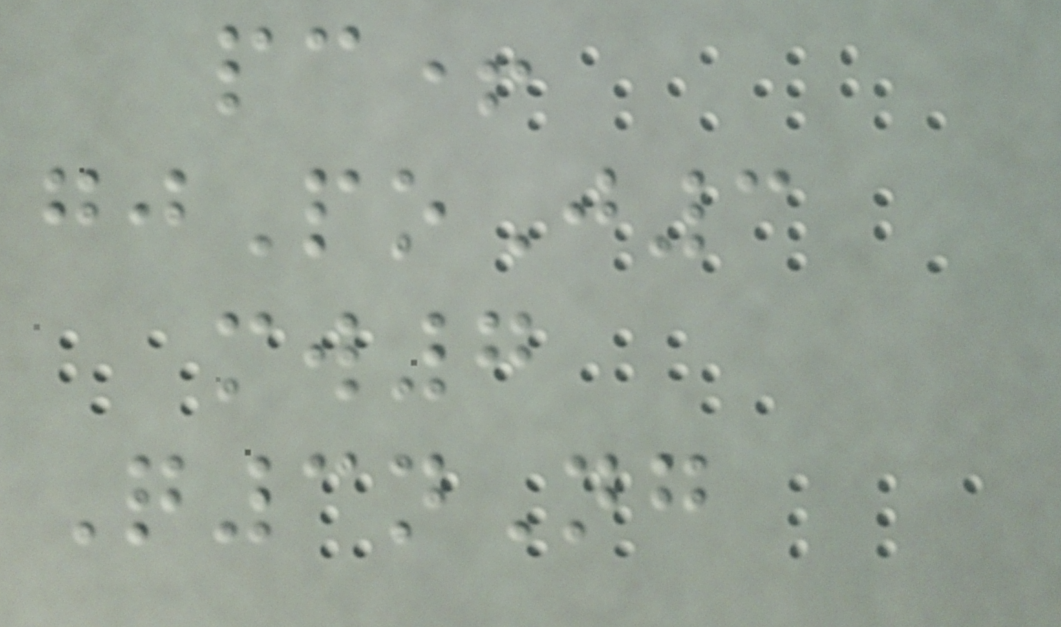pc+
gjPoJ3
mw7
Q3nNg
